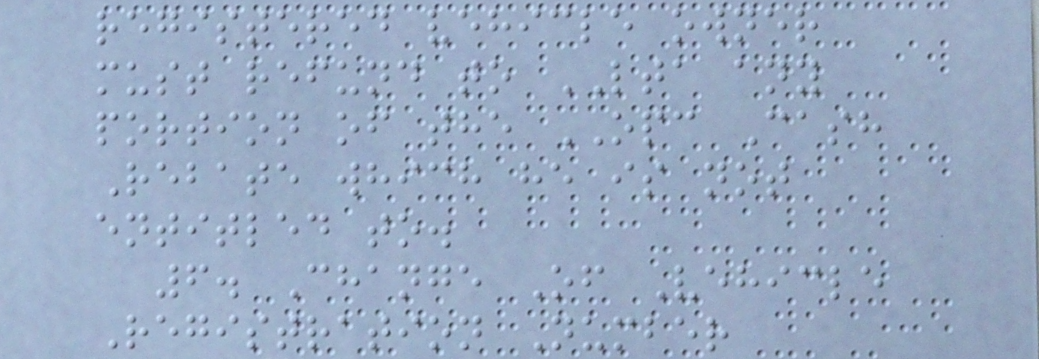registered vehicle owner
must refund to LTA any
portion of the OPC Cash
Rebate which he is not
entitled to.
6. Change Of Vehicle
Registration Number
